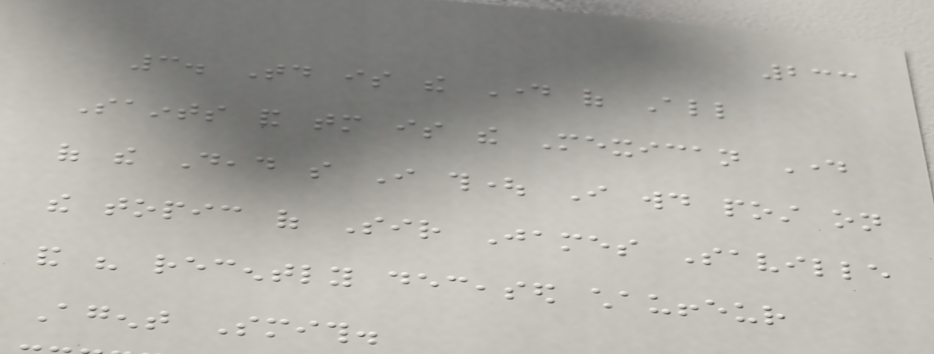233
3. Today is the Day of All
Saints and tomorrow is the Mexican Day
of the Dead so I thought I would post on
the topic of Sir James Saville
and his recently deceased chauffeur
Agent Smith.
